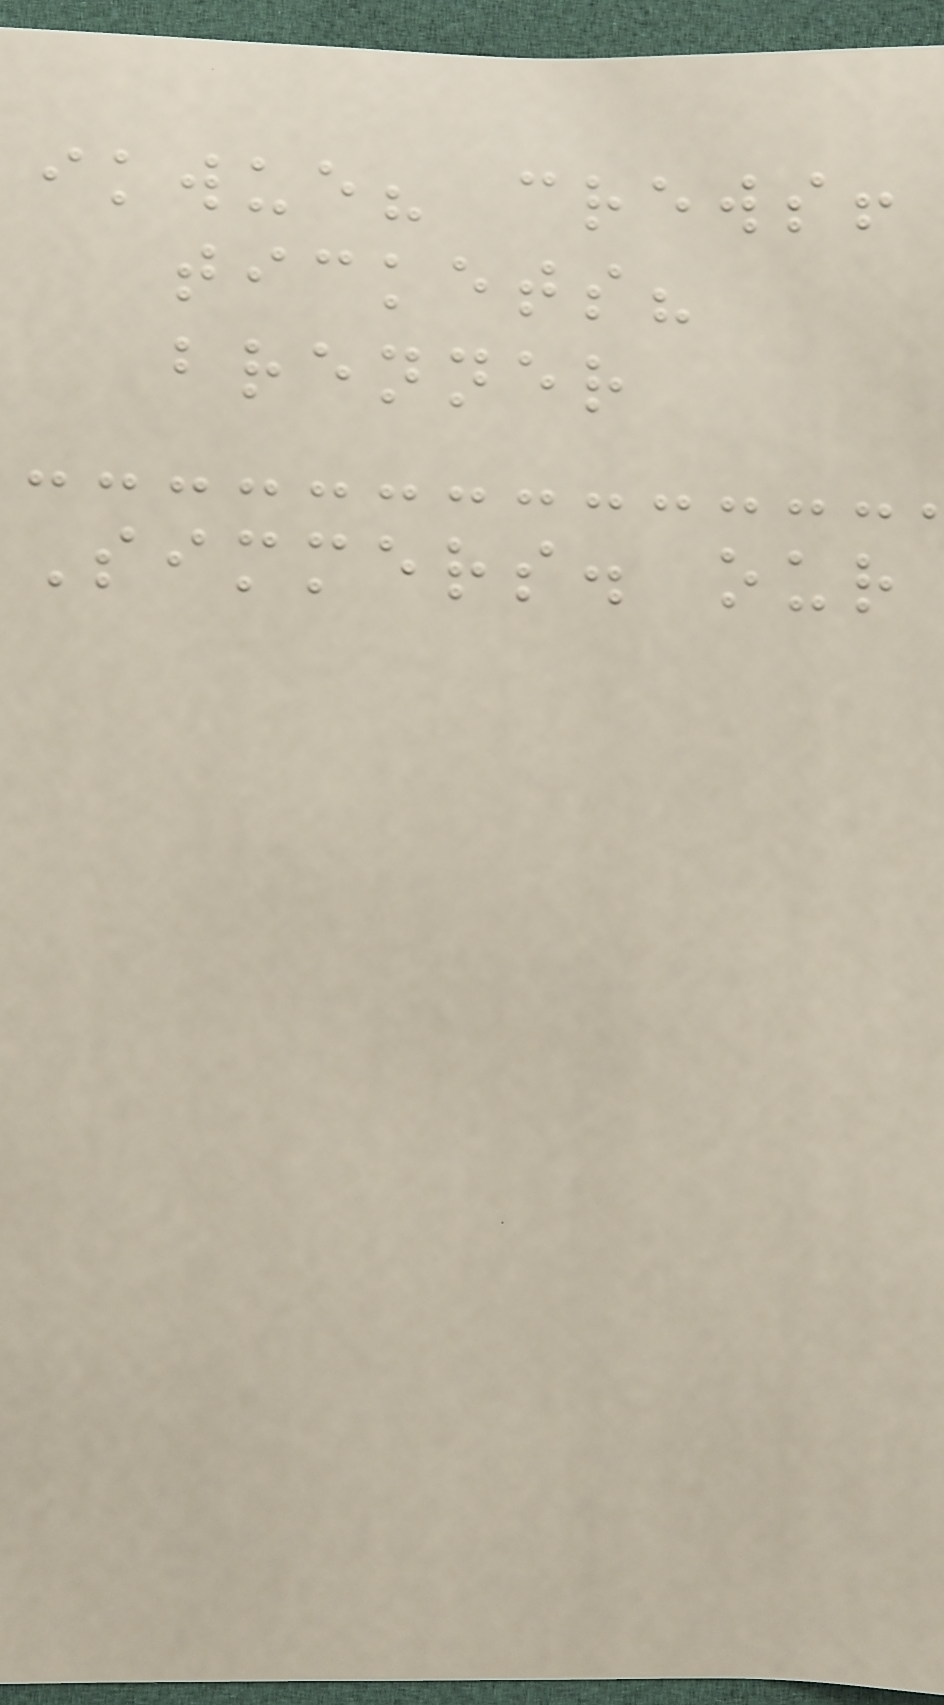ikwue? crews!
tickets?
brenner
Simmers. our
